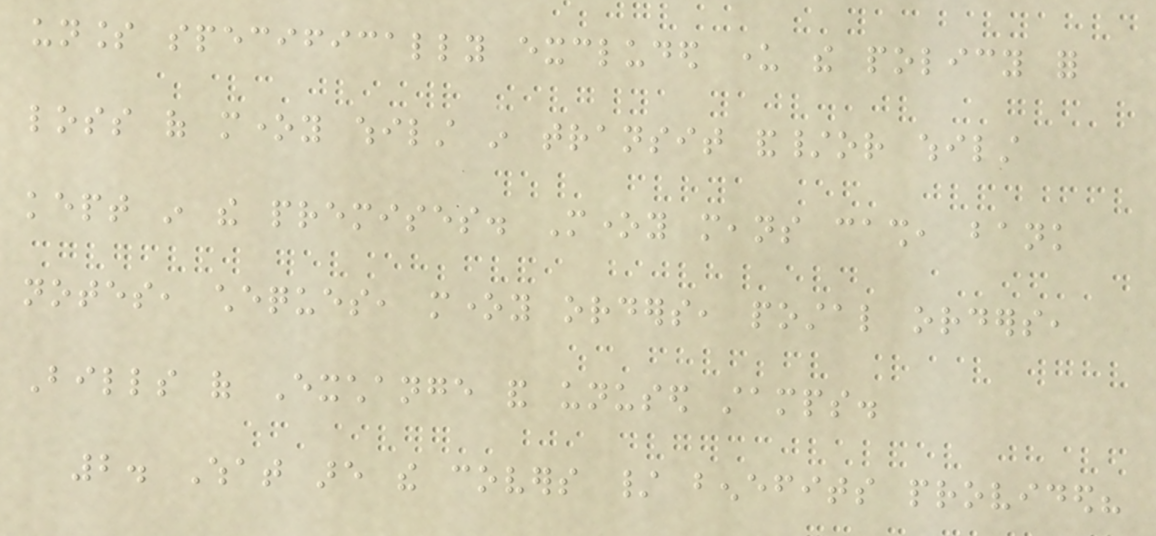unless specifically excluded under the policy for
loss of money whilst in transit and/or whilst
kept in the premises. Money means cash, bank
notes, cheques, money orders, postal orders,
Bills of Exchange and unused stamps.
2. What are the covers / benefits provided?
